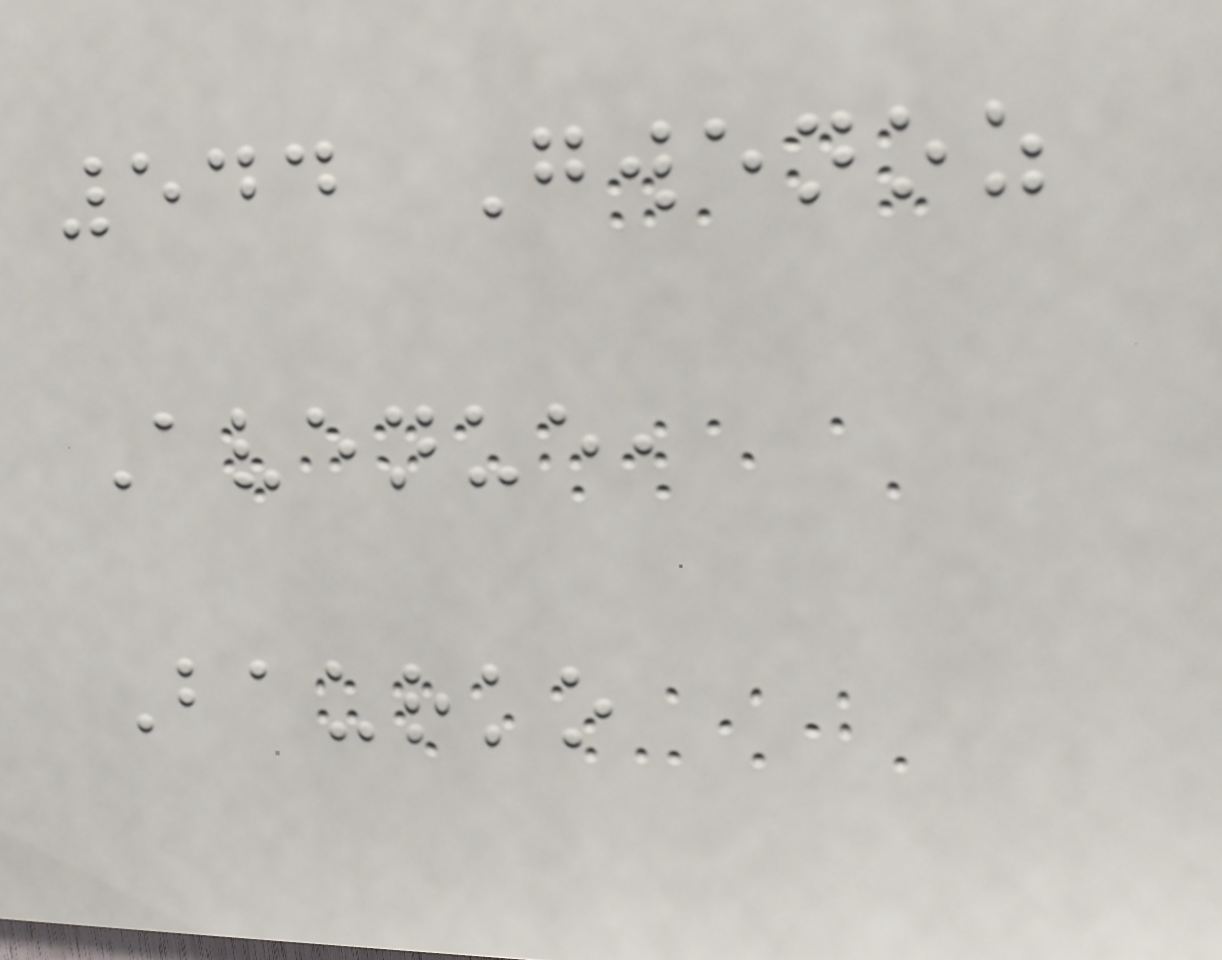544 Gwenoz
Avenue,
Baurko
